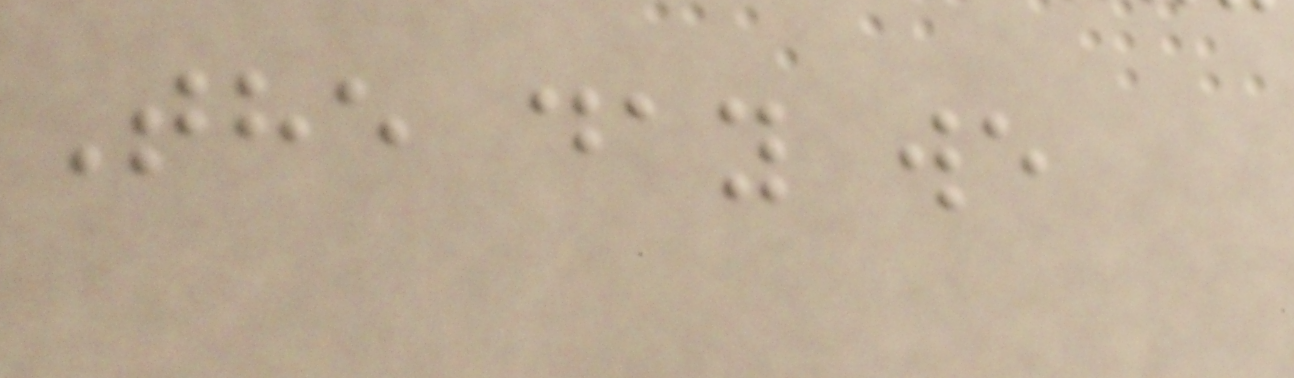The day we
